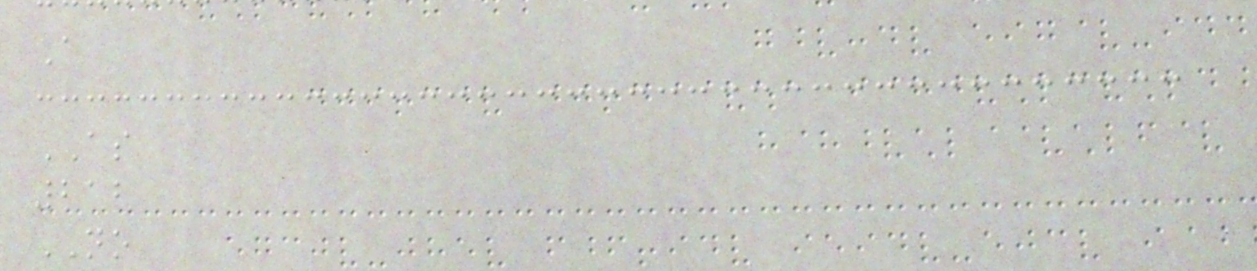A
AS
212
NO
